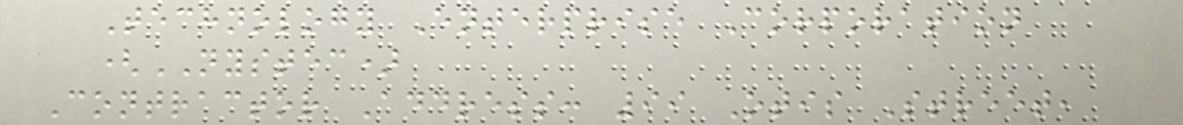Technology Enterprise Corporation
(NYSTEC)
Contractor Address: 99 Otis Street,
